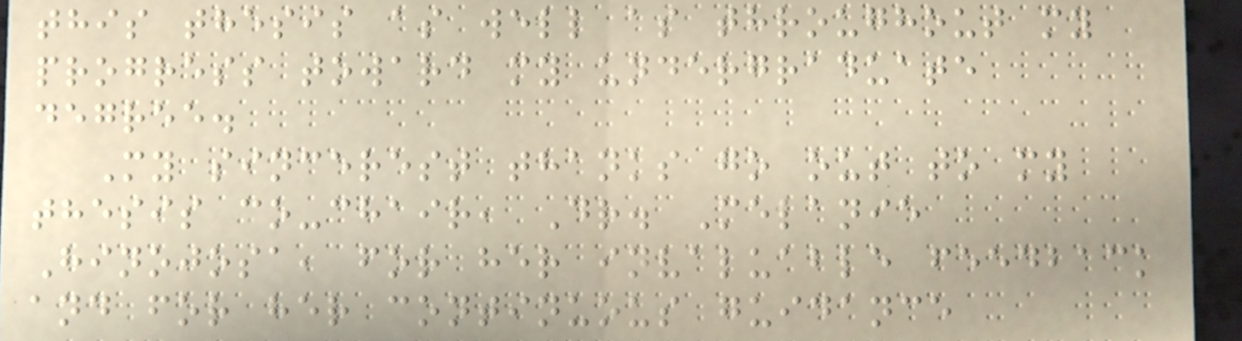this thesis as well as throughout my
progress toward my undergraduate
degree.
My sincerest thanks go out to my
thesis co-chair, Dr. Melanie
Hinojosa, for her invaluable feedback
and for her continuous guidance
